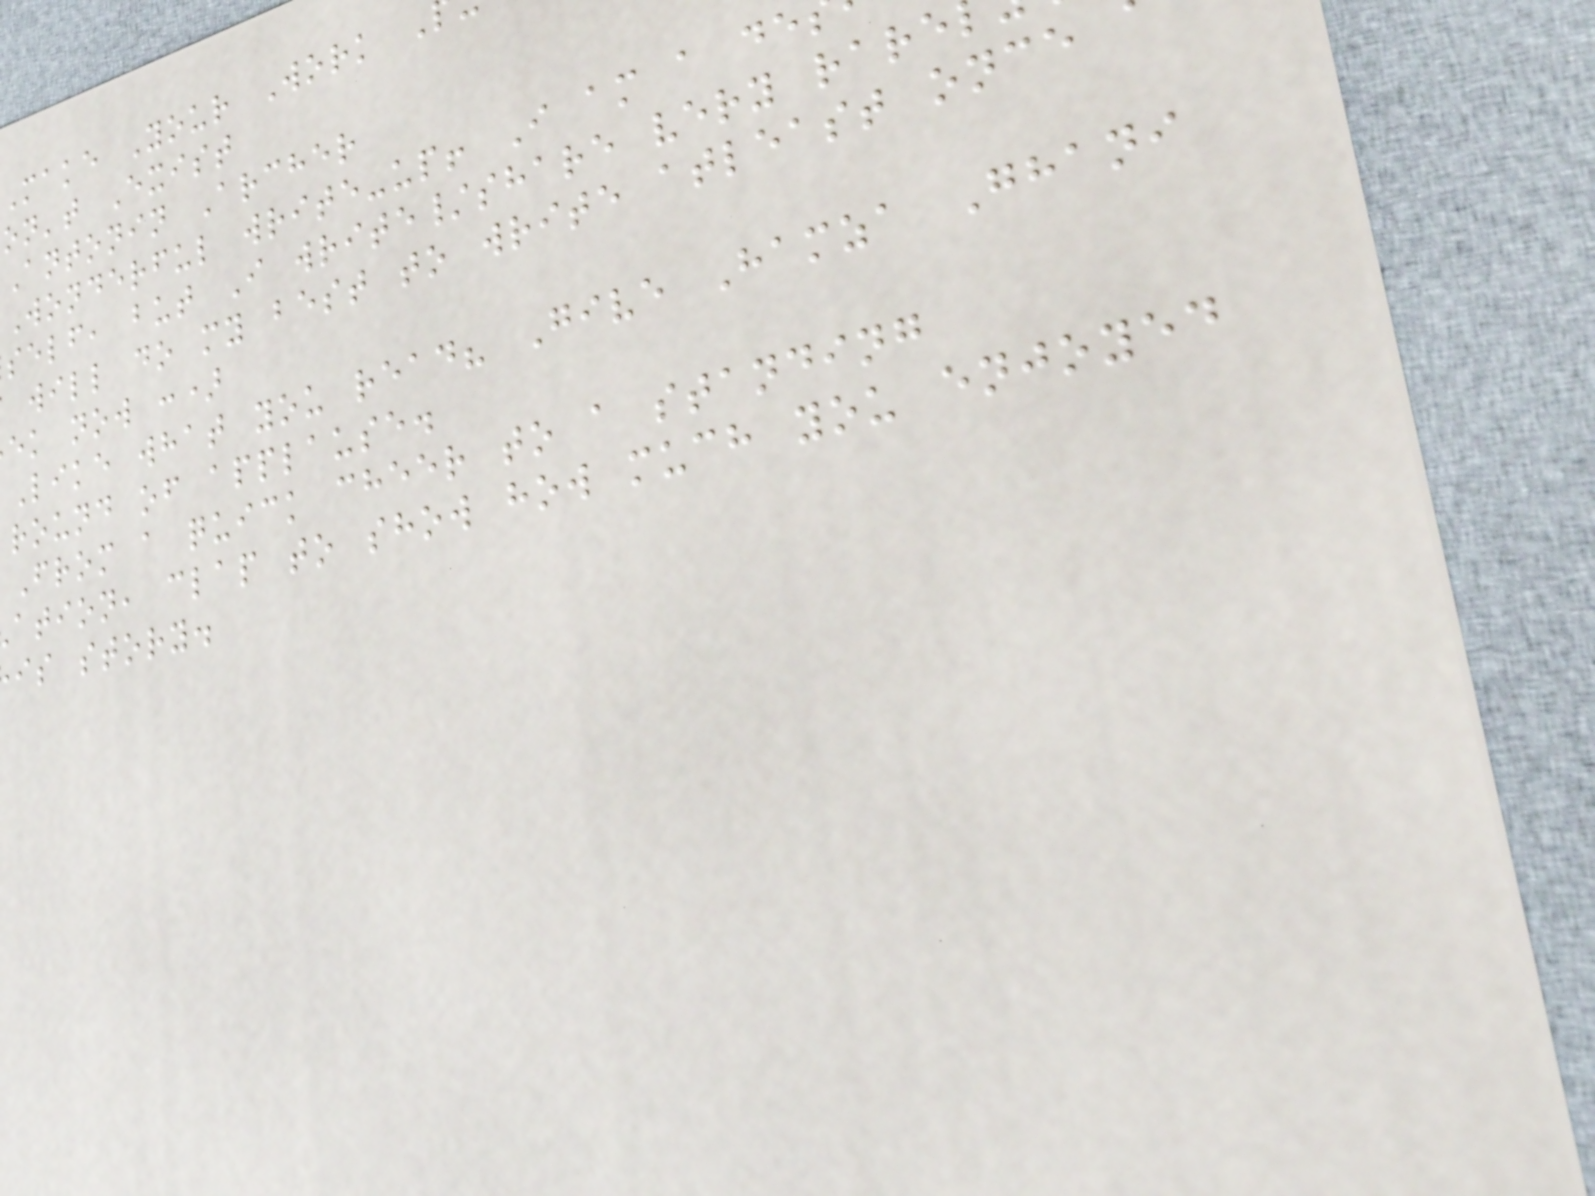Make Your Work
on't Exist
Antonin Archer
Wonderful write-up! I am a de
self, but I write/share very rare
will do my best to write atleast once
ek now :)
Like what you read? Give Hamza Ghani
round of applause.
From a quick cheer to a standing
ation, clap to show how much you enjoyed
is story.
